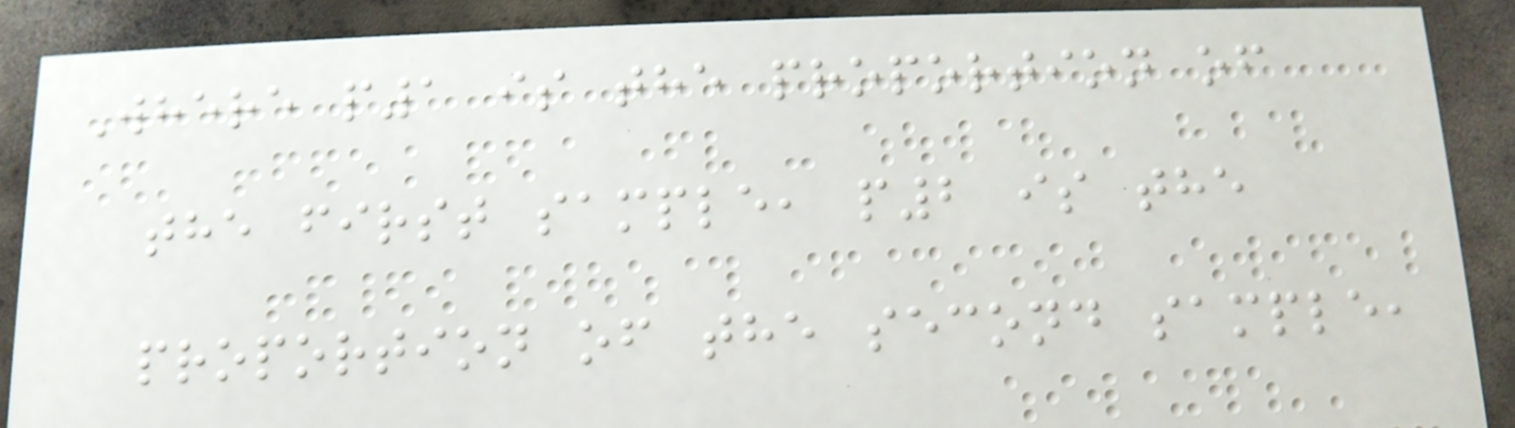Where p1 is the proportion of
the first sample, p2 is the
proportion of the second sample,
